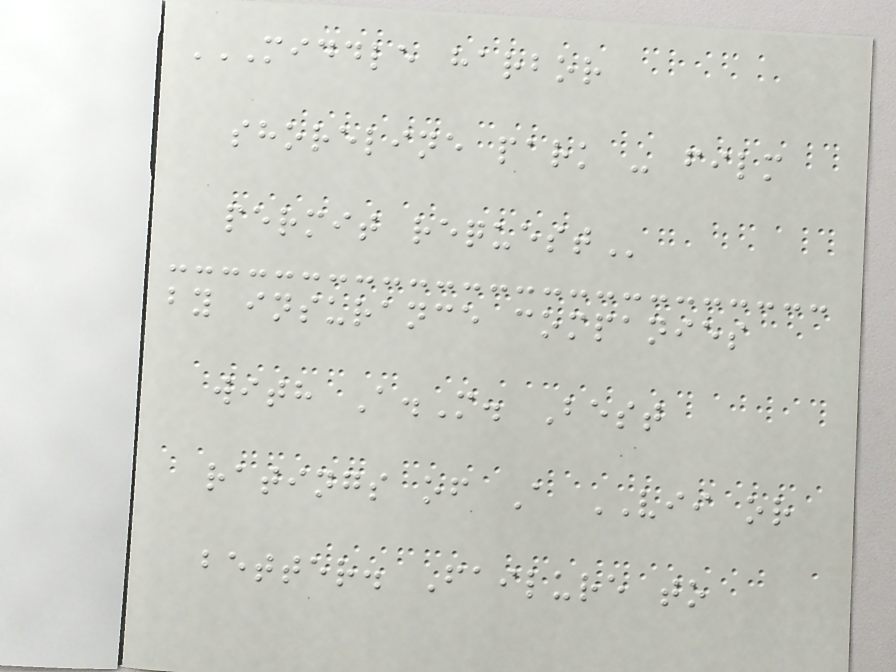MIDDLE HARBOR
SHORELINE PARK - FILM
PERMIT REQUEST
by insurance companies
with A.M. Best
ratings of A VII or
better. Failure to
